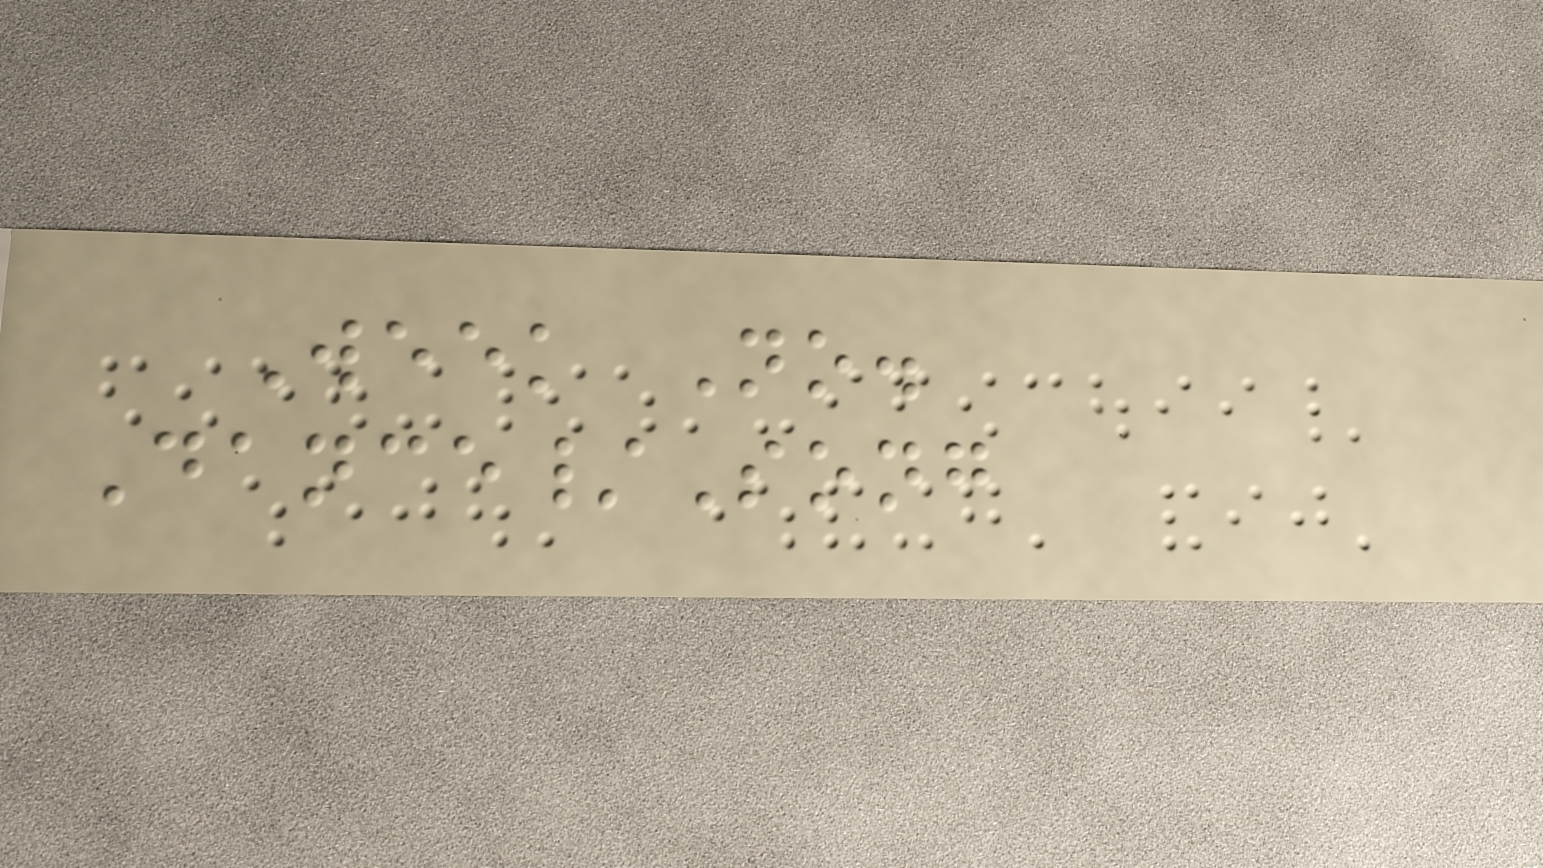Week No.
Dance/Song
